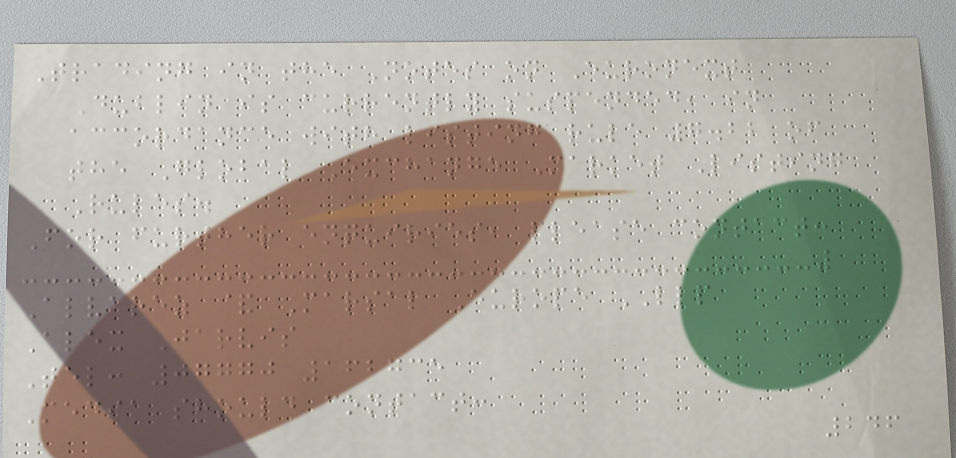Trading in the Notes on Euronext
Dublin is currently suspended, in
accordance with listing rule 7.22 of
the Global Exchange Market Listing
Rules.
For further enquiries, please contact:
Alvarez & Marsal Europe LLP
Alex Jarvis
Tel: 07770 162735
Media should contact:
246
